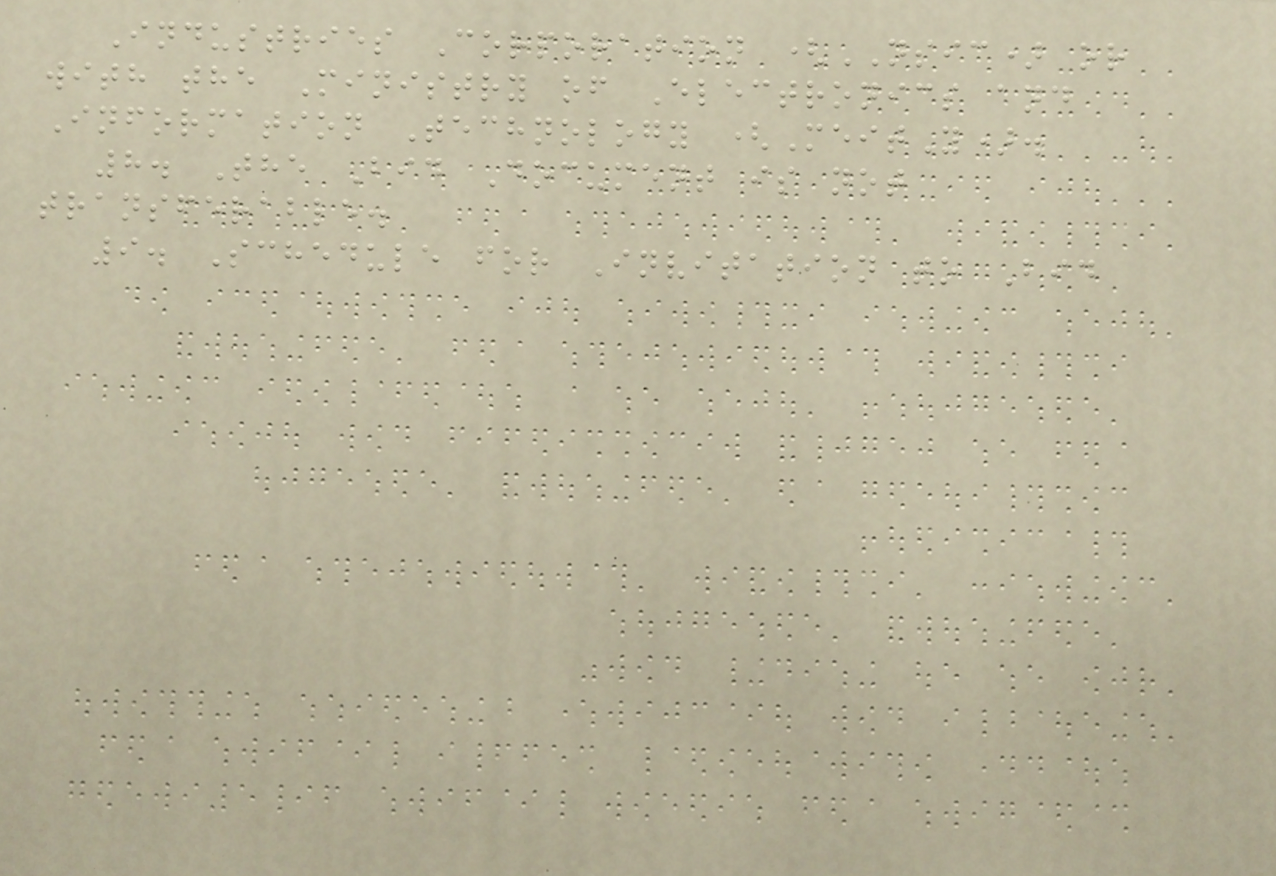Industries Corporation (NSIC) or
with the Ministry of Electronics and
Information Technology (MeitY).
8. The Bid Document is not
transferable.
9. Schedule for Invitation to Bid
